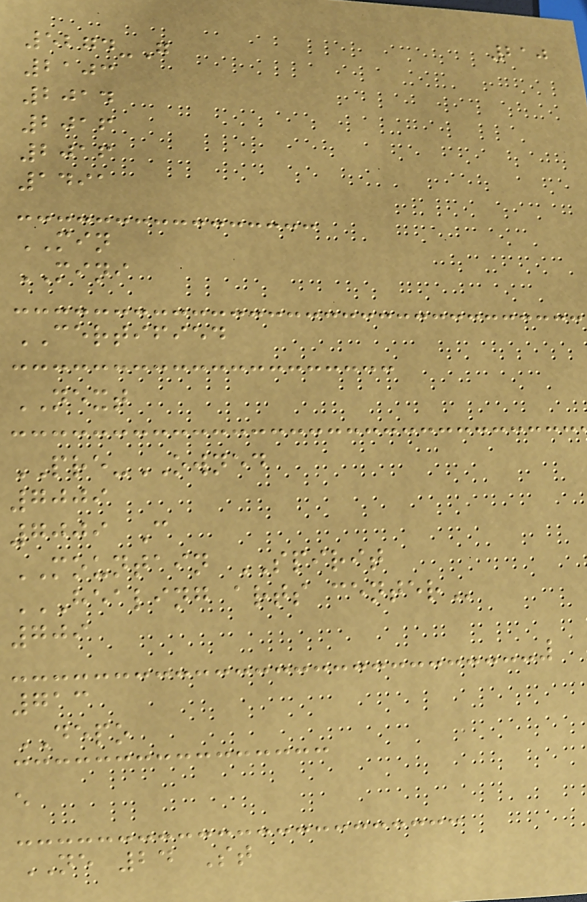210
5274-G
2103
2014
2016
2016
1491
MIN
MINI
CERTIFIED
NEXT
PRE-OWNED
7009
7009 C
MOUNTAIN SPIRIT
HEALING ARTS CENTER
709
713
DEPO
e
NE 24 St
